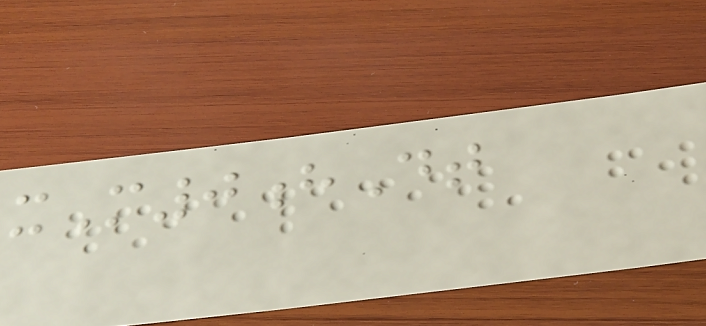xM0hDt
